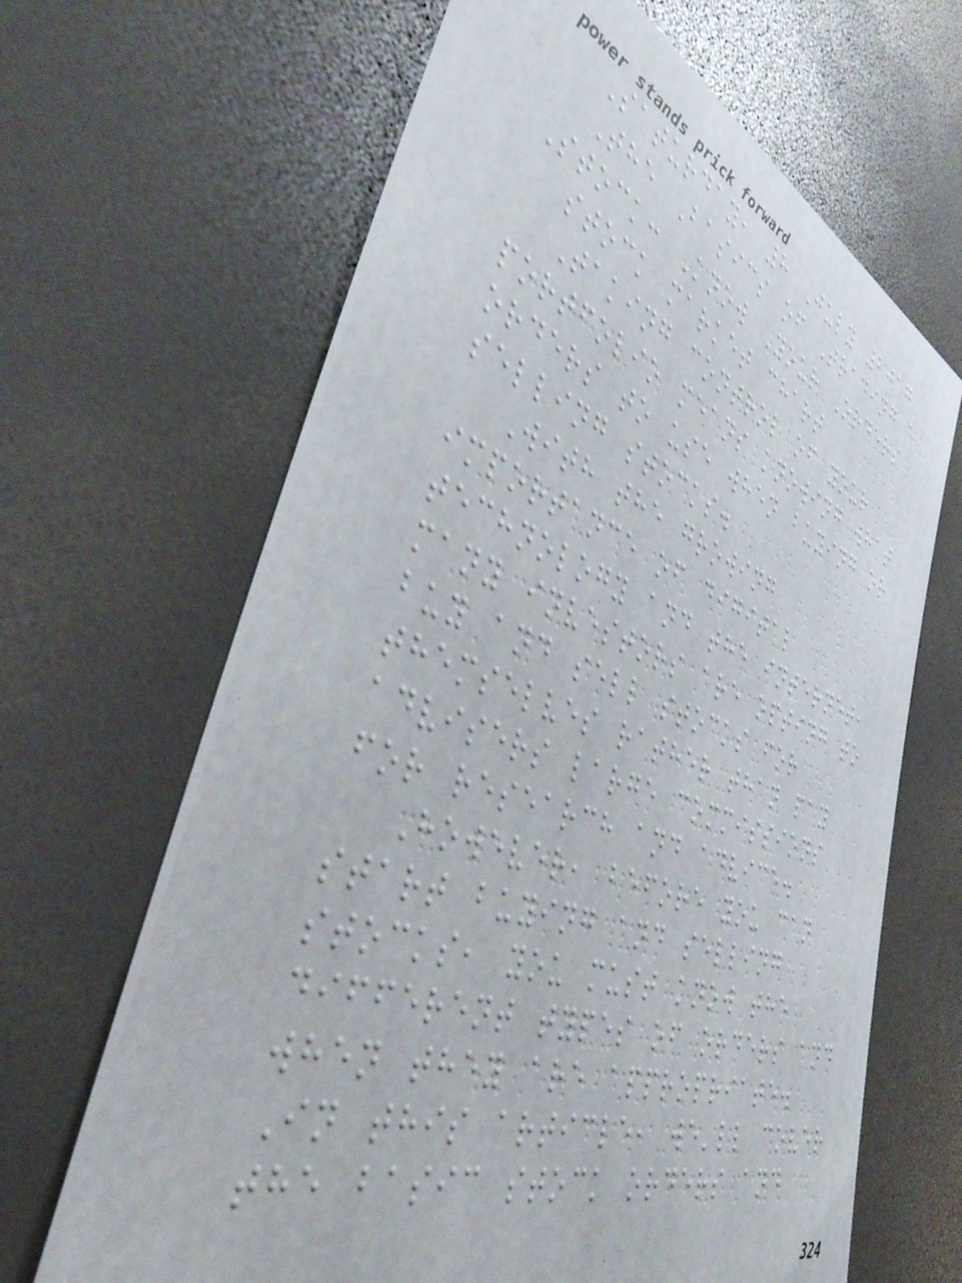Saturday, 8 July 2017
The Basics of Trading a
Stock: Know Your Orders
stock market chart
Taking control of your
portfolio means knowing what
orders to use when buying or
selling stocks.
With the growing
importance of digital
technology and the internet,
many investors are opting to
buy and sell stocks for
themselves rather than pay
advisers large commissions
for research and advice.
However, before you can
start buying and selling
stocks, you must know the
different types of orders and
when they are appropriate.
In this article, we'll cover
the basic stock orders and
